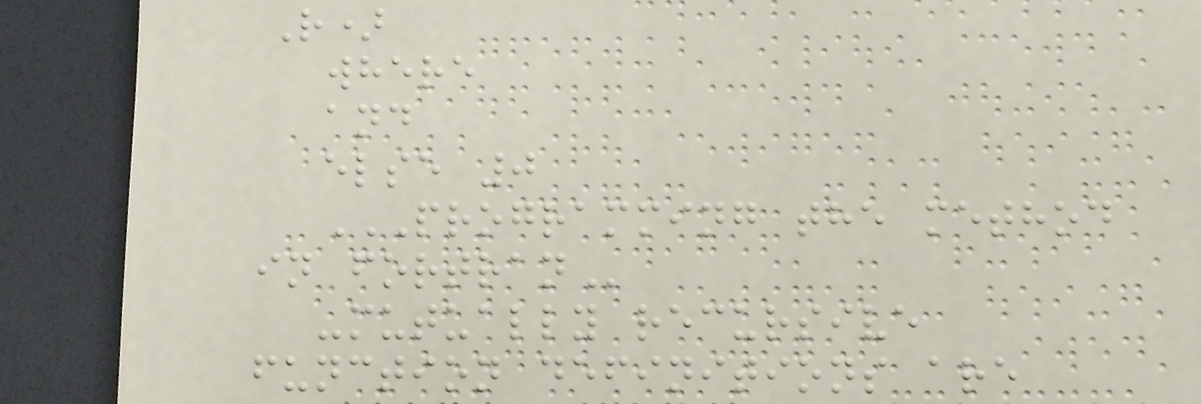R)
where
and
else 0
PROGRAMMING THE METHOD
IN FORTRAN
-mutually recursive
function definitions are
